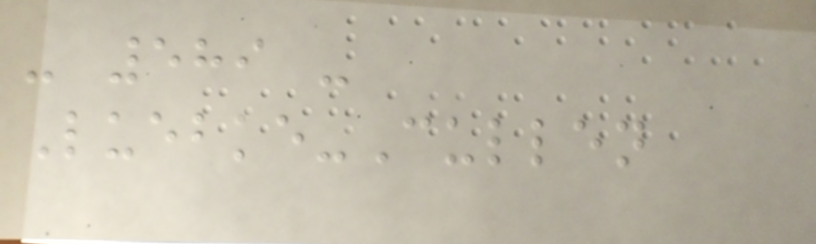- 589 -
Luebke-Cullen
